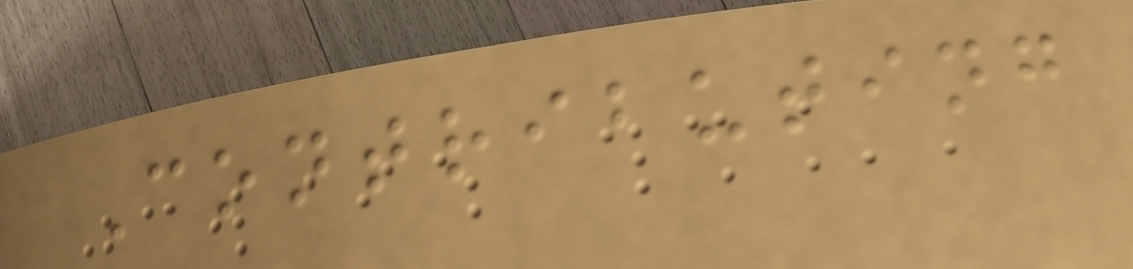Contributing
